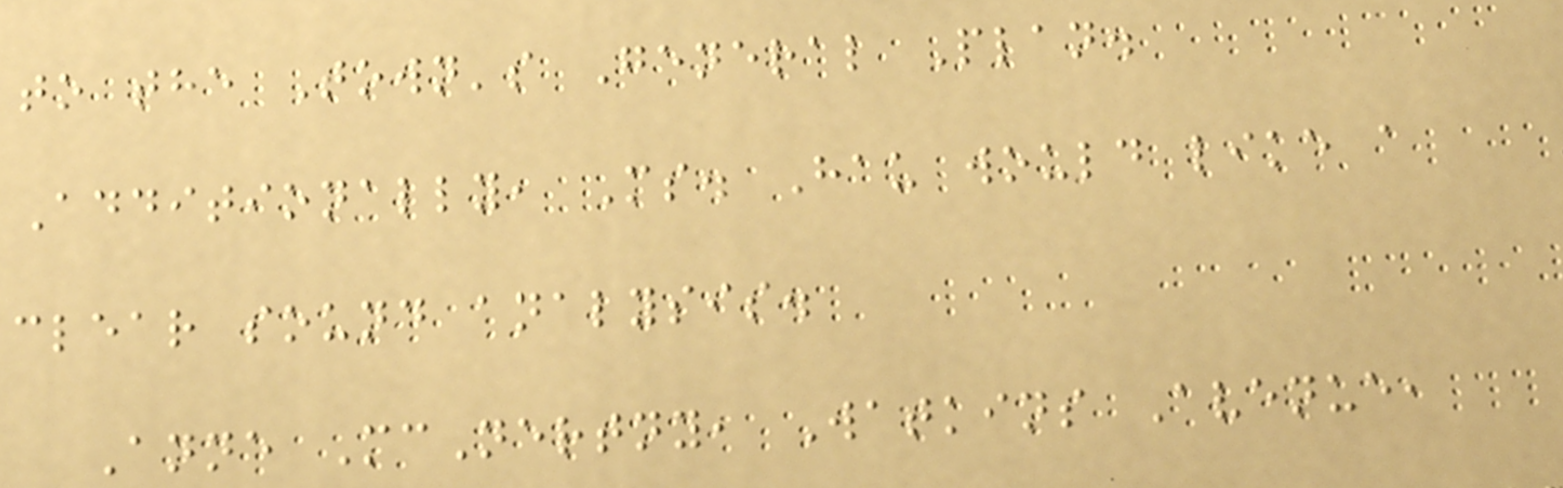to the Town's General Plan.
Additionally, Ms. Hau would like a
clear sound analysis.
Anne McNertny, Watkins Avenue,
